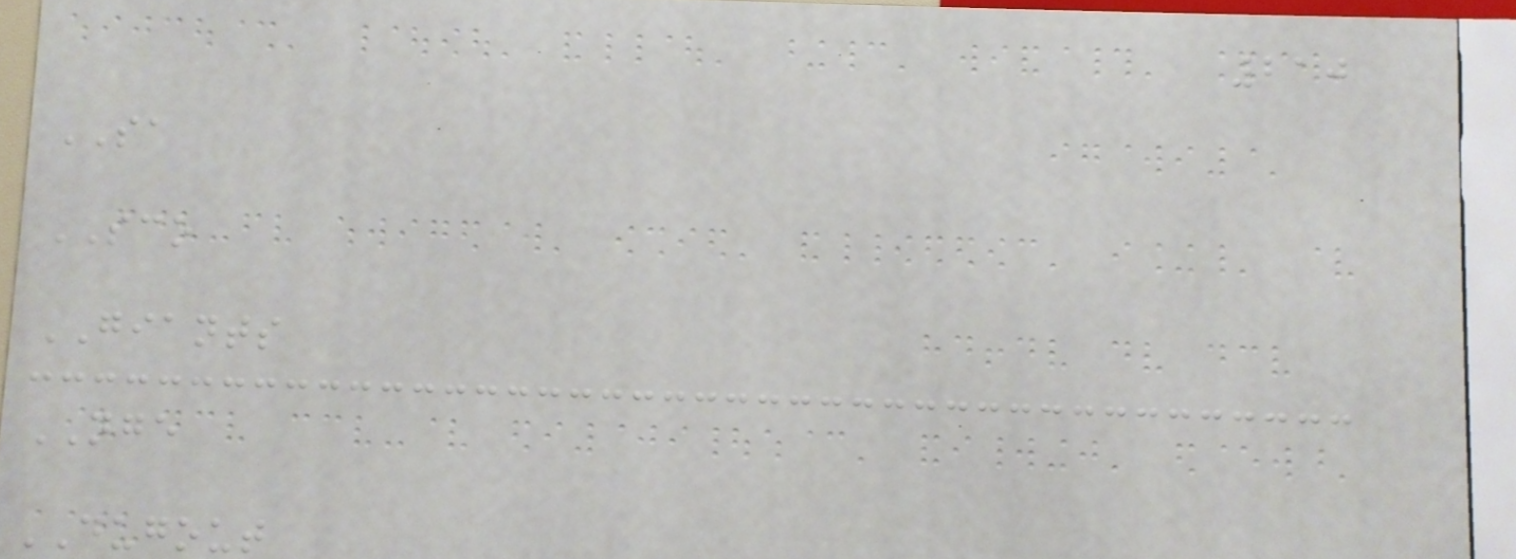210
SA
SCO
GIANTS
NGE
DUGOUT
